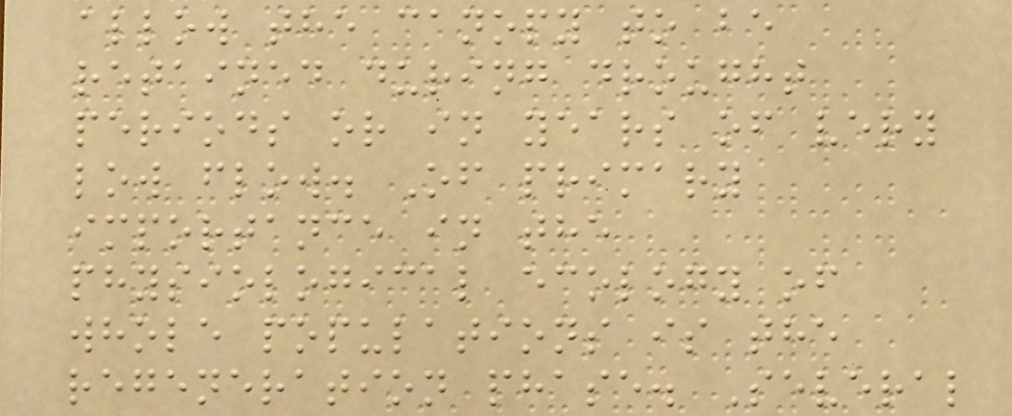allow the canopy to be
retained during drought
periods or in years of very
low flow. Of primary
importance in the
physiological ecology of
whole populations is the
regeneration phase. Several
